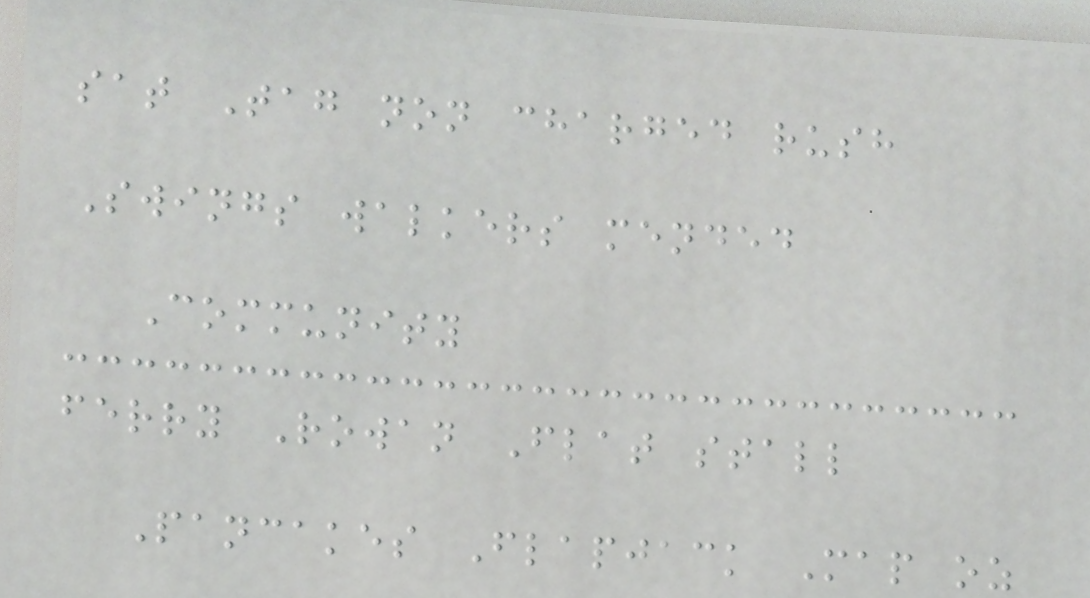sat Tag non charged rush
Swings walkers mended
Community
ferry Rowan Flat stall
Pancakes Flapjack Map oz
